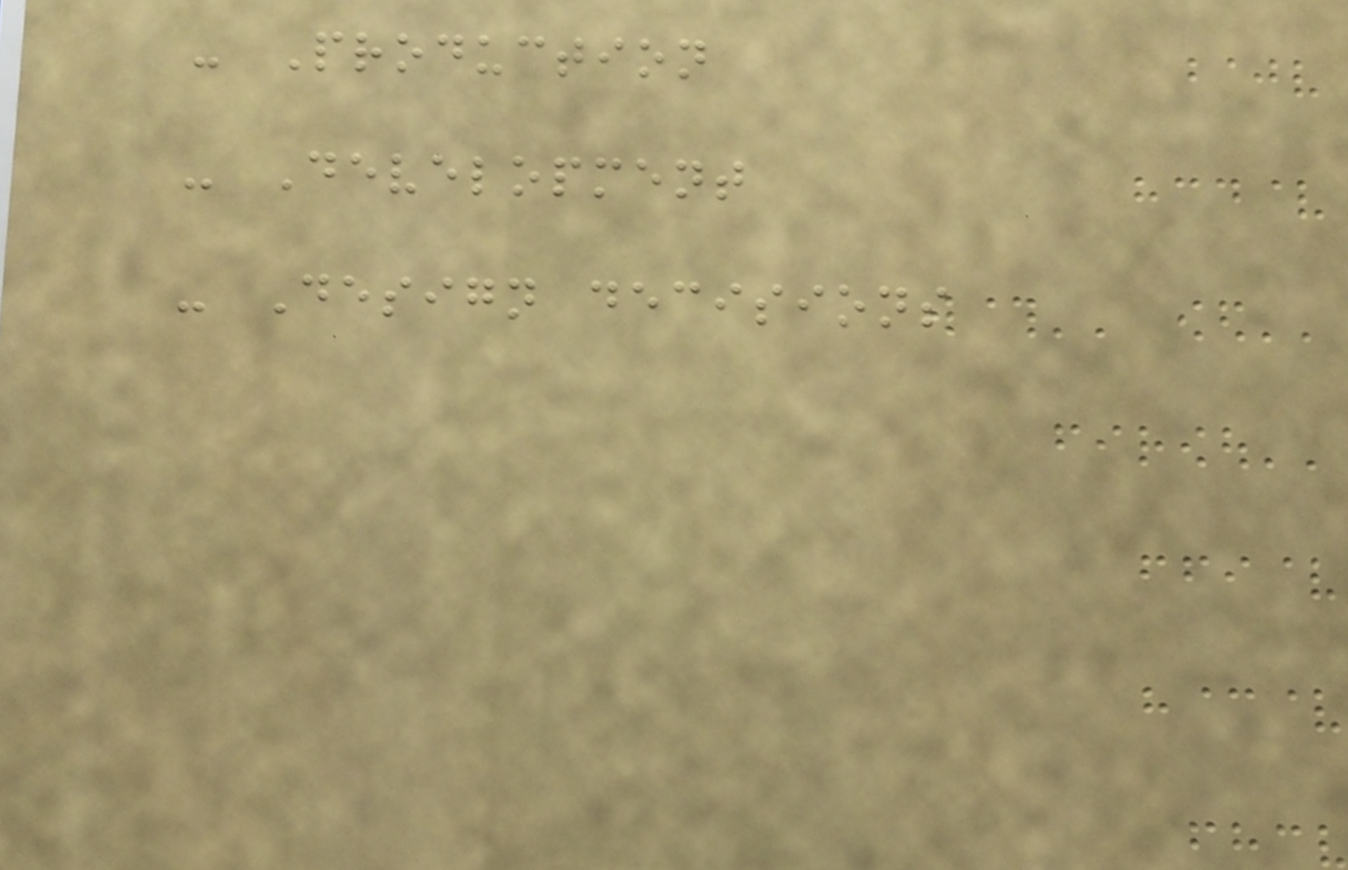- Production
- Development
- Design decisions
